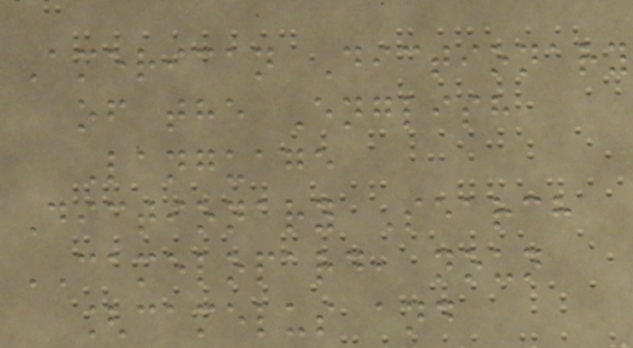American Dictionary
of the English
Language
Dictionary Search
CAMELOPARD, noun
[camelus and
